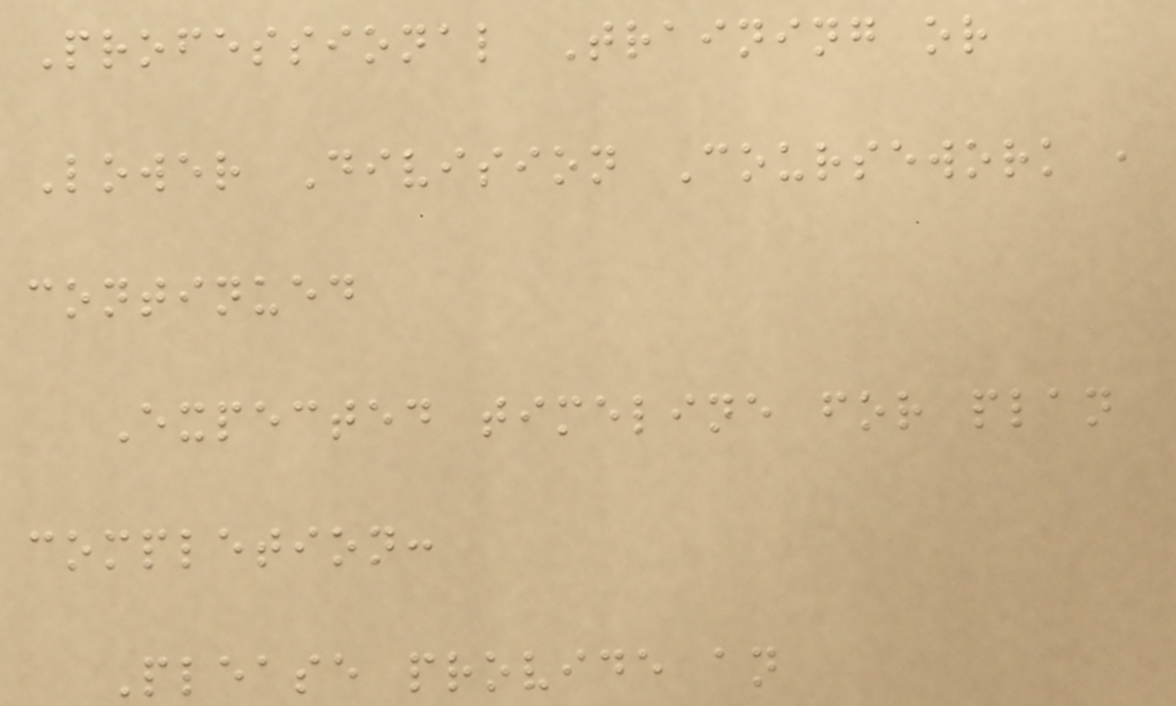Professional Training or
Lower Division Coursework ,
continued
Expected timeline for plan
completion:
Please provide an
